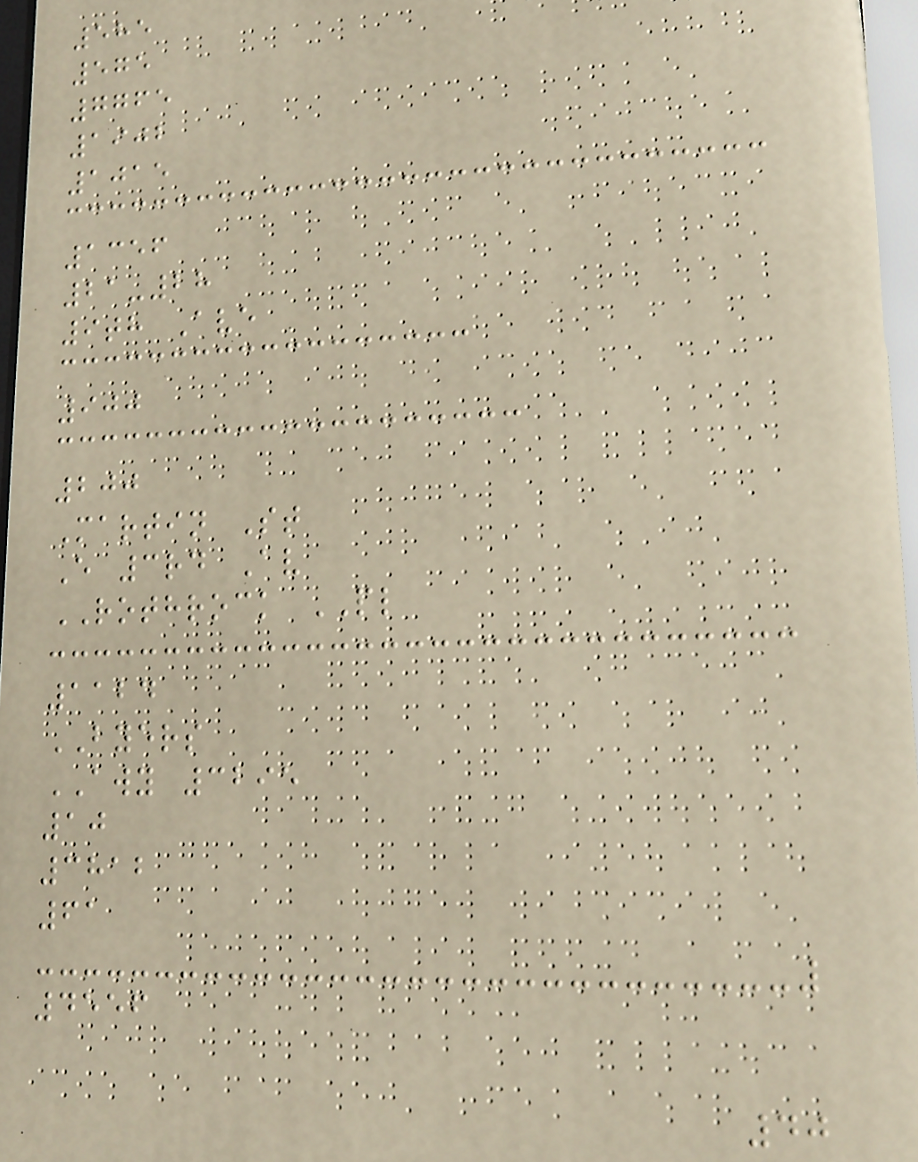585
575
7765
1902
1015
1356
21-28
9th Ave
900
200
Martin St
E 3rd Av
ROTHROCK PL
1124
BYERS
AWY 3295
10
3812
61
4556
40
